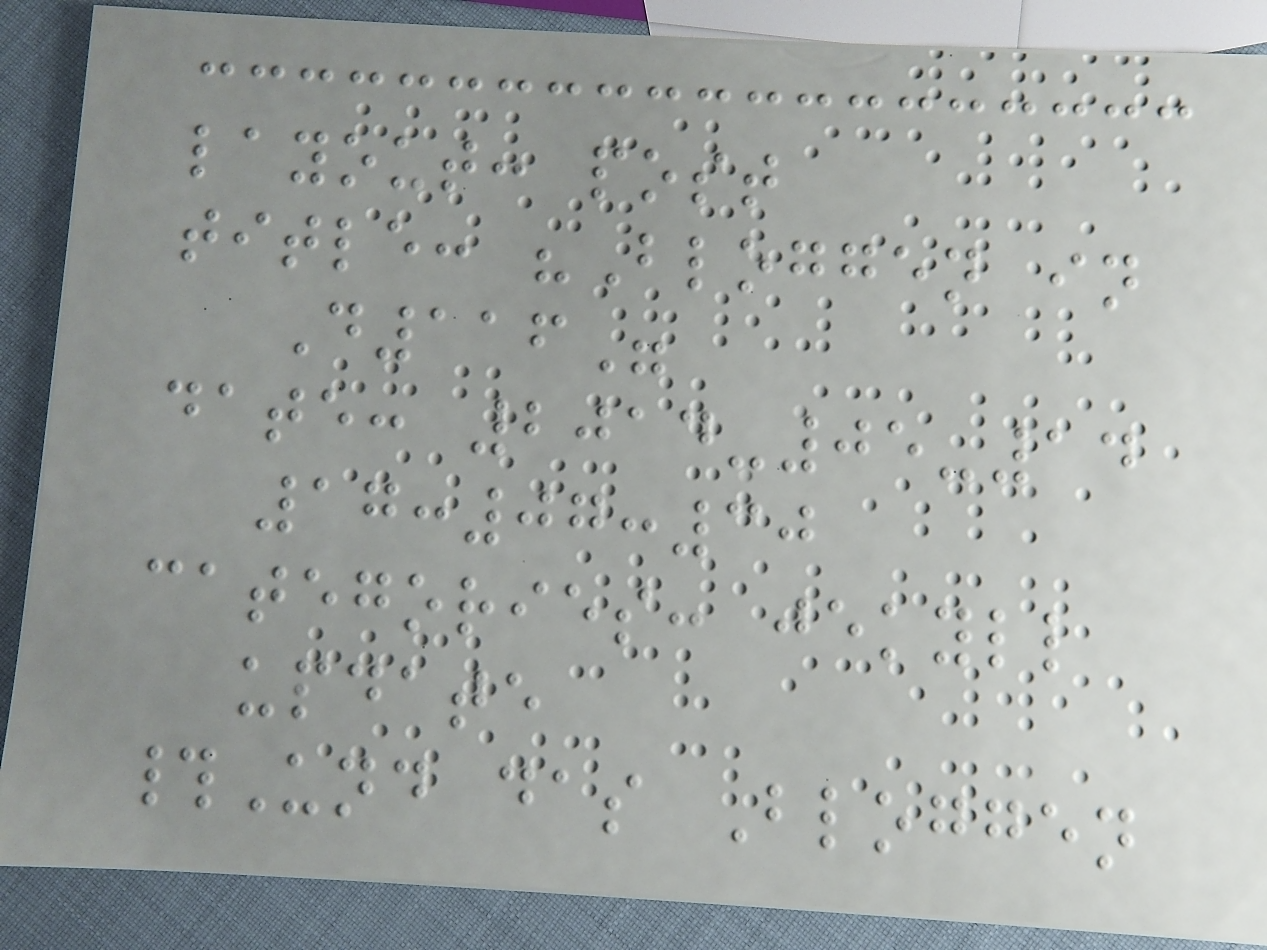layout: post
title: "Bloggen in
D116"
date: 2014-05-14
17:07:30
categories: jekyll
update
#Und das Bloggen
